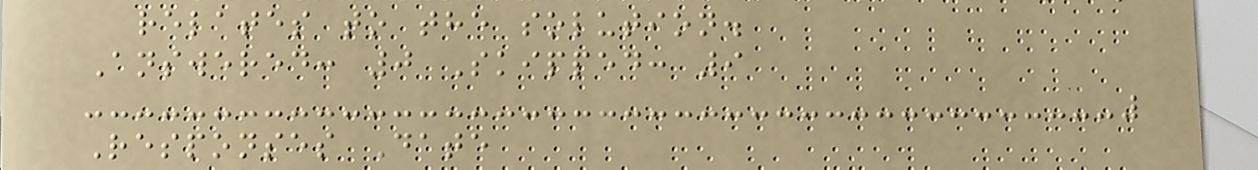relates to the solution.
Answered: 0 Skipped: 9
Responses Date
